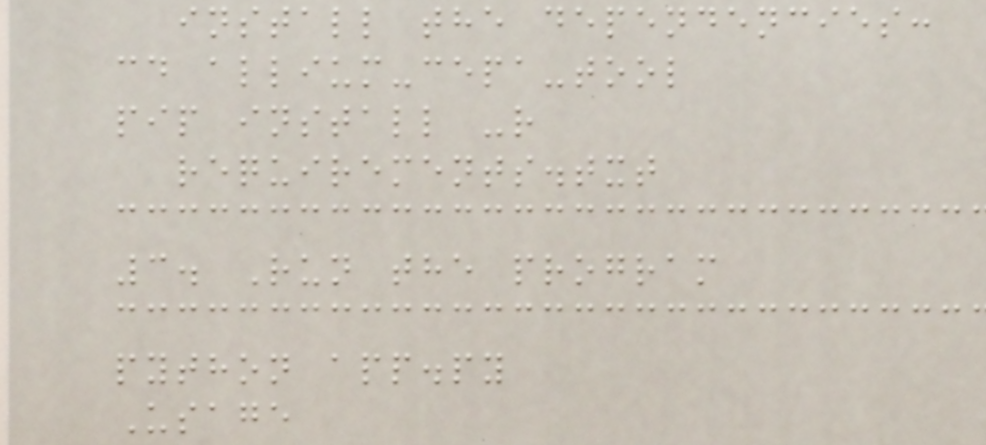install the dependencies:
cd allium-cepa-tool
pip install -r
requirements.txt
3. Run the program
python app.py
Usage
